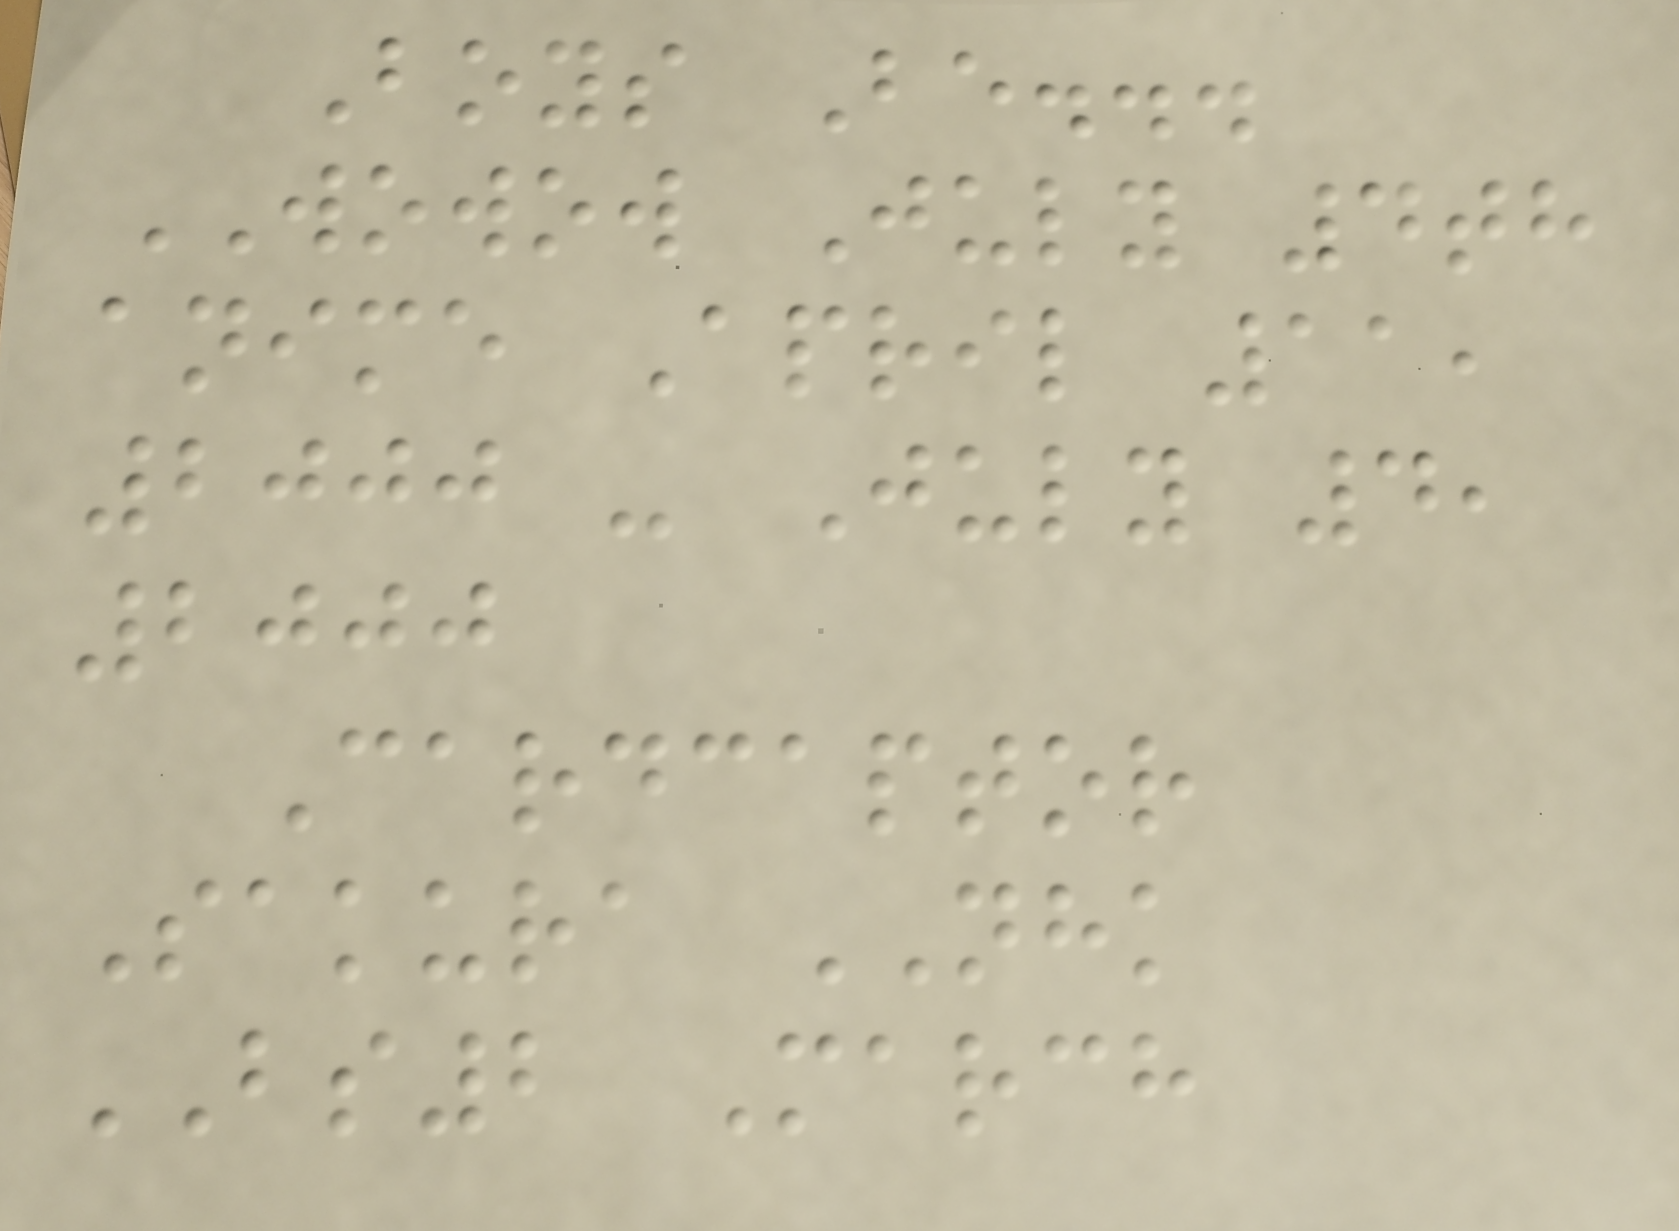Boys Be...
WOWOW July 4th
anime April 11,
2000 - July 4,
2000
Cardcaptor
Sakura NHK
BS2 March
